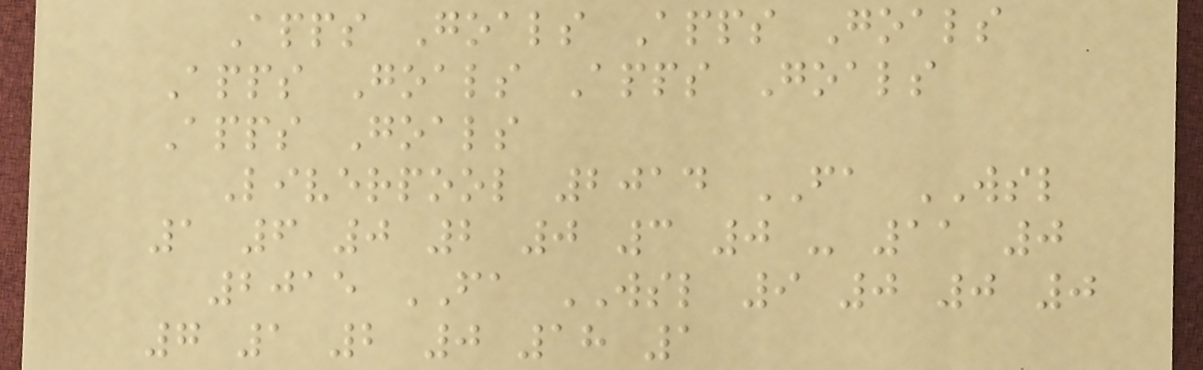Apps Goals Apps Goals
Apps Goals Apps Goals
Apps Goals
Liverpool 2014 FA WSL
1 6 0 2 0 3 0 - 11 0
2015 FA WSL 9 0 0 0
7 1 2 0 18 1
